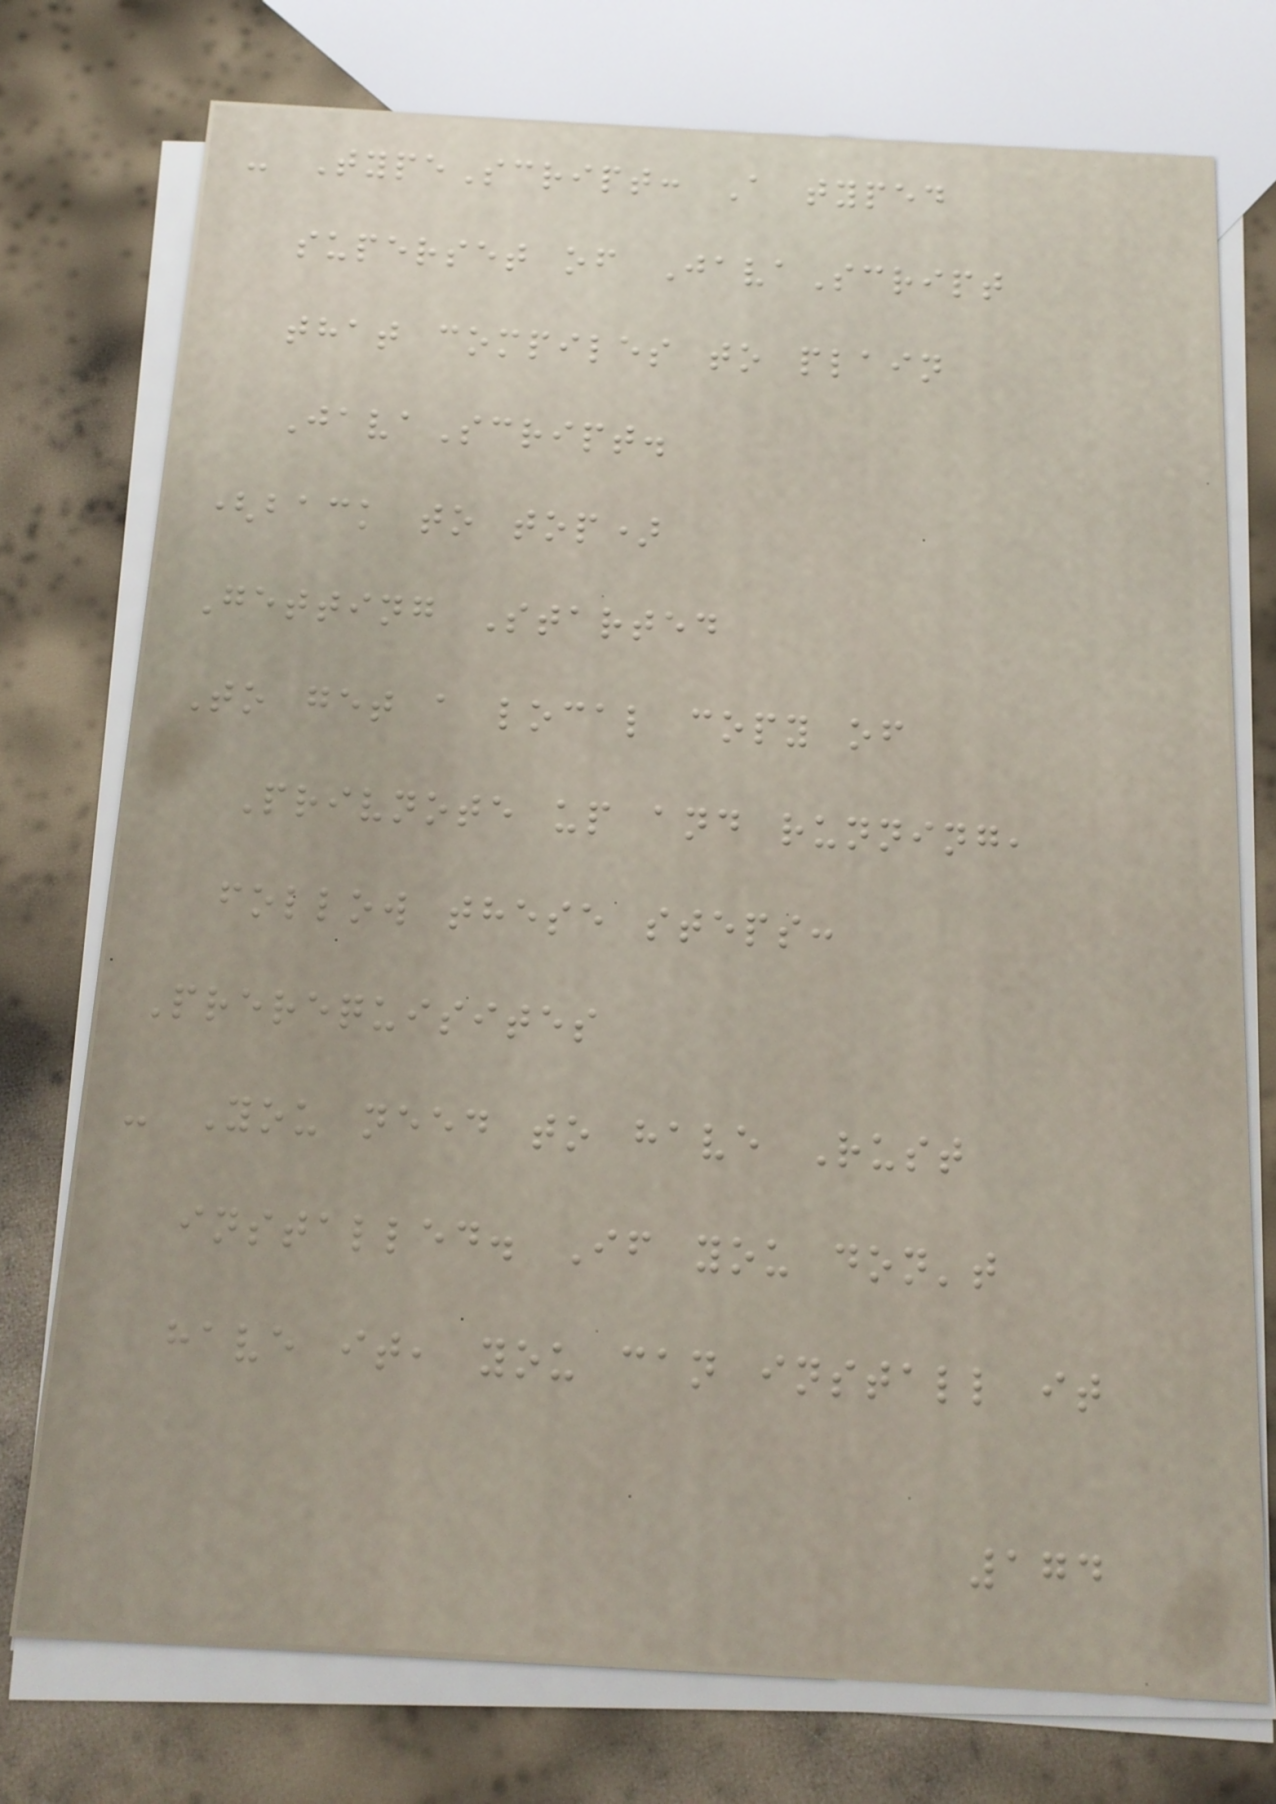- TypeScript: A typed
superset of JavaScript
that compiles to plain
JavaScript.
(back to top)
Getting Started
To get a local copy of
Privnote up and running,
follow these steps:
Prerequisites
- You need to have Rust
installed. If you don't
have it, you can install it
174
